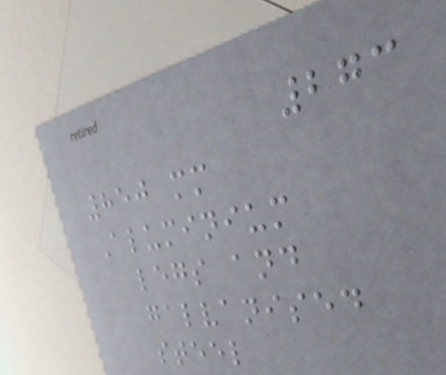273
850 mm
Aluminium
legs and
galvanised
steel
